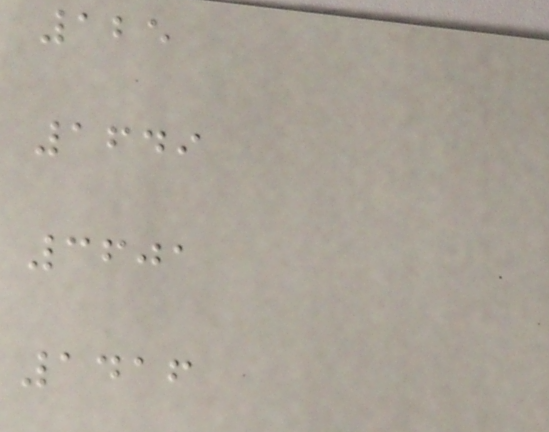125
1649
3601
1416
